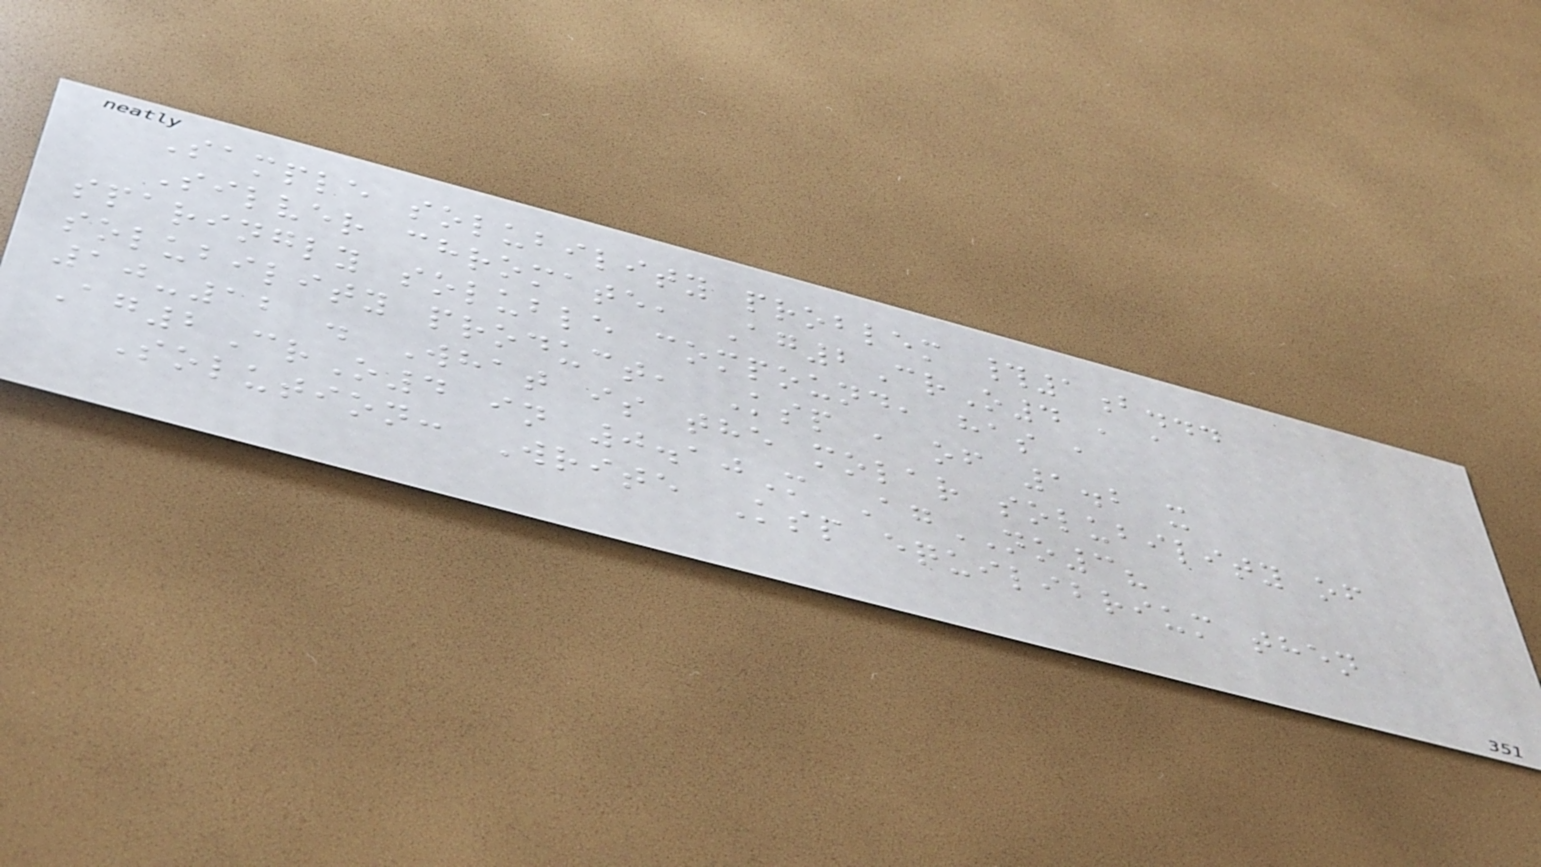Sample solubility problem #1b...
Silver chromate, Ag2CrO4 , a
sparingly soluble compound, has a
solubility product, Ksp , of 1.2 x
10-12 . What is the molar solubility of
Ag2CrO4 in 0.10M AgNO3?
Solution: Write Ksp equilibrium then
